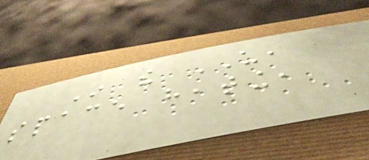In the US,
space heating,
